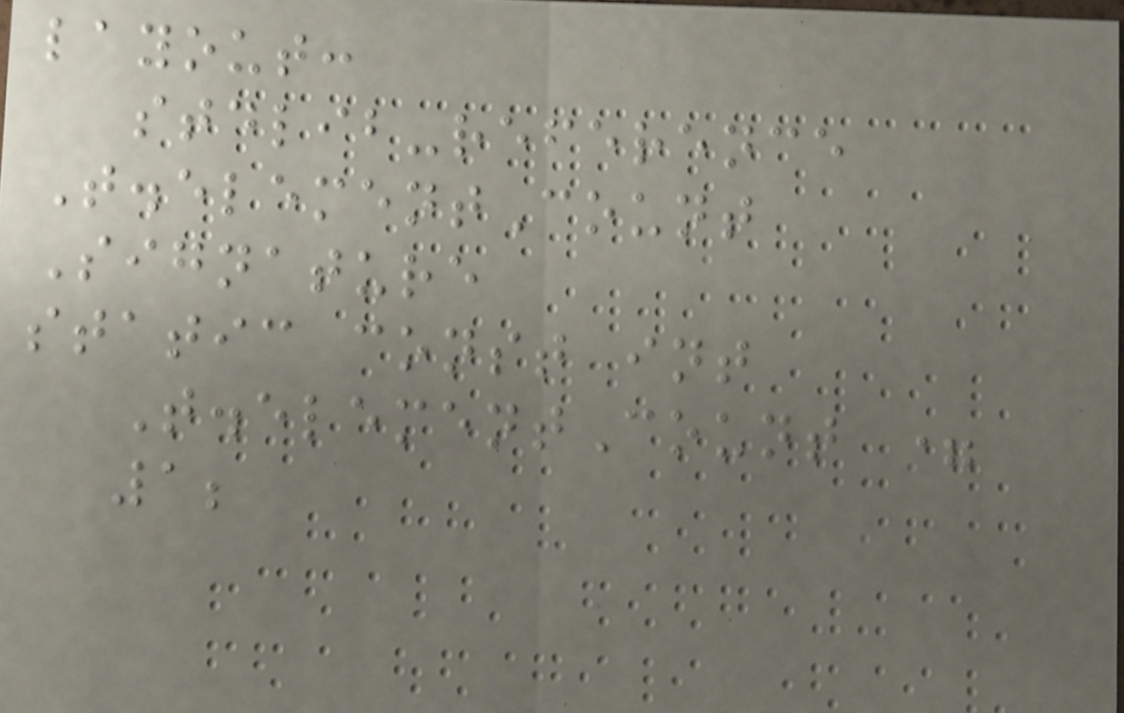layout:
stdlib-reference
T.elementCount
Signature
static const int
T.elementCount =
1;
